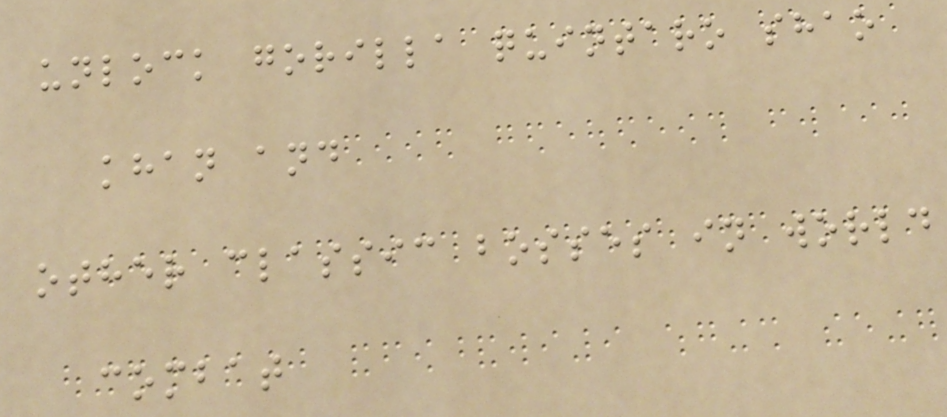unlock gorilla quintaro shao
khan and
other classic bosses in world
combat
